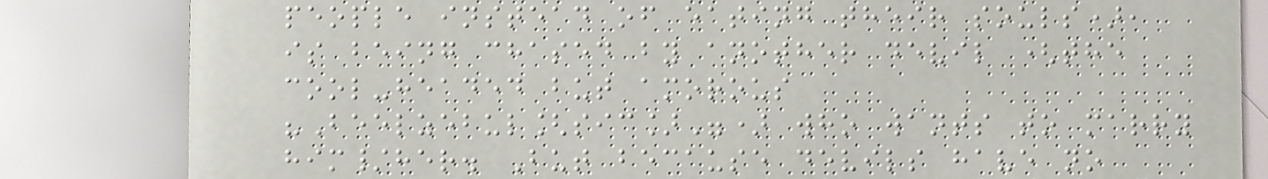people instead of eating their souls),
is being chased by another devil (the
cool-headed but amorous
"Beelzebul[sic]") who wants to marry
him/her. But because devils have no
